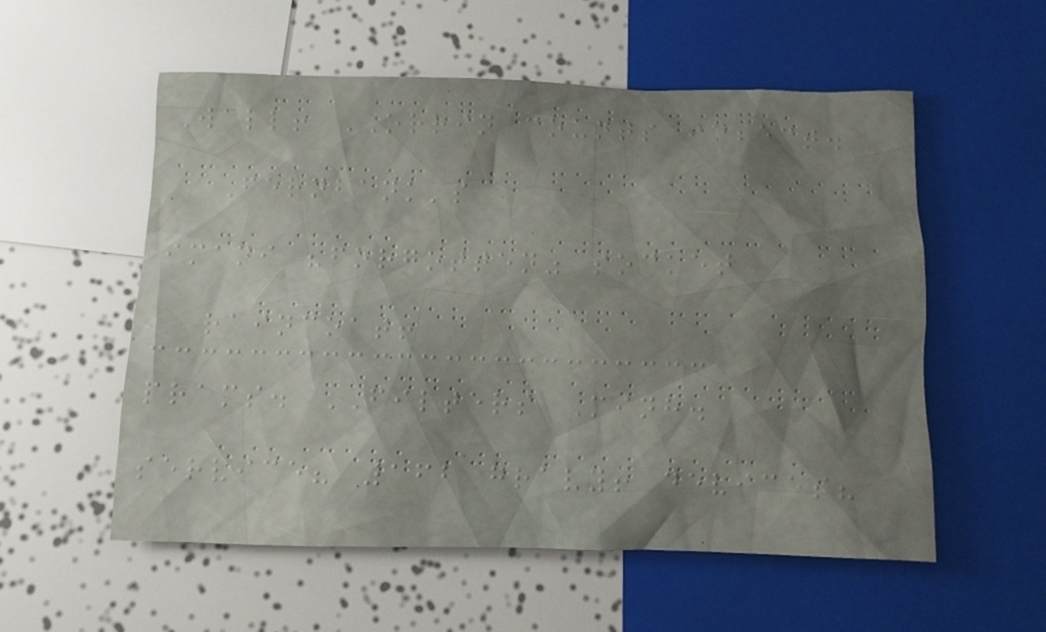Wall! ORRIN counts insect.
Fernbank's
imani "forgotten" socket
raincoat!
prams. FILTERS Minh.
service? 162 gravy! devices?
